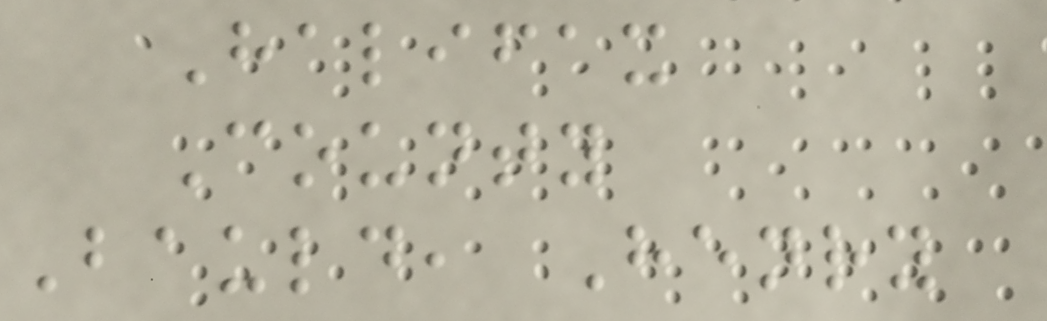Halifax
County
Bauld, Henry
